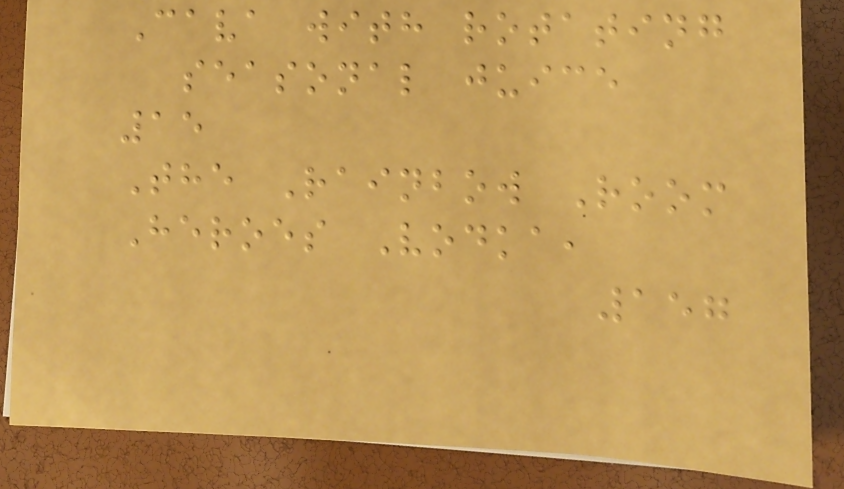Cava with rotating
seasonal juice
15
The Rainbow Room
Heroes Vodka,
157
